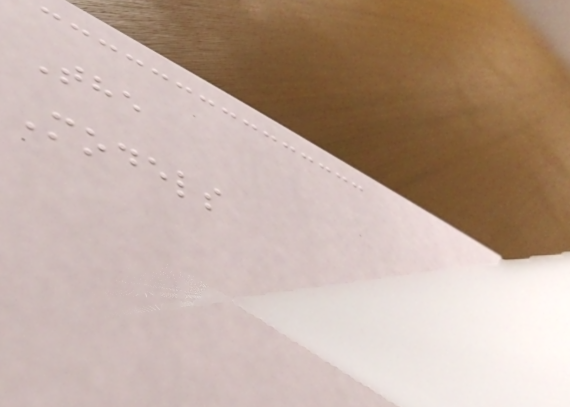The
Models
